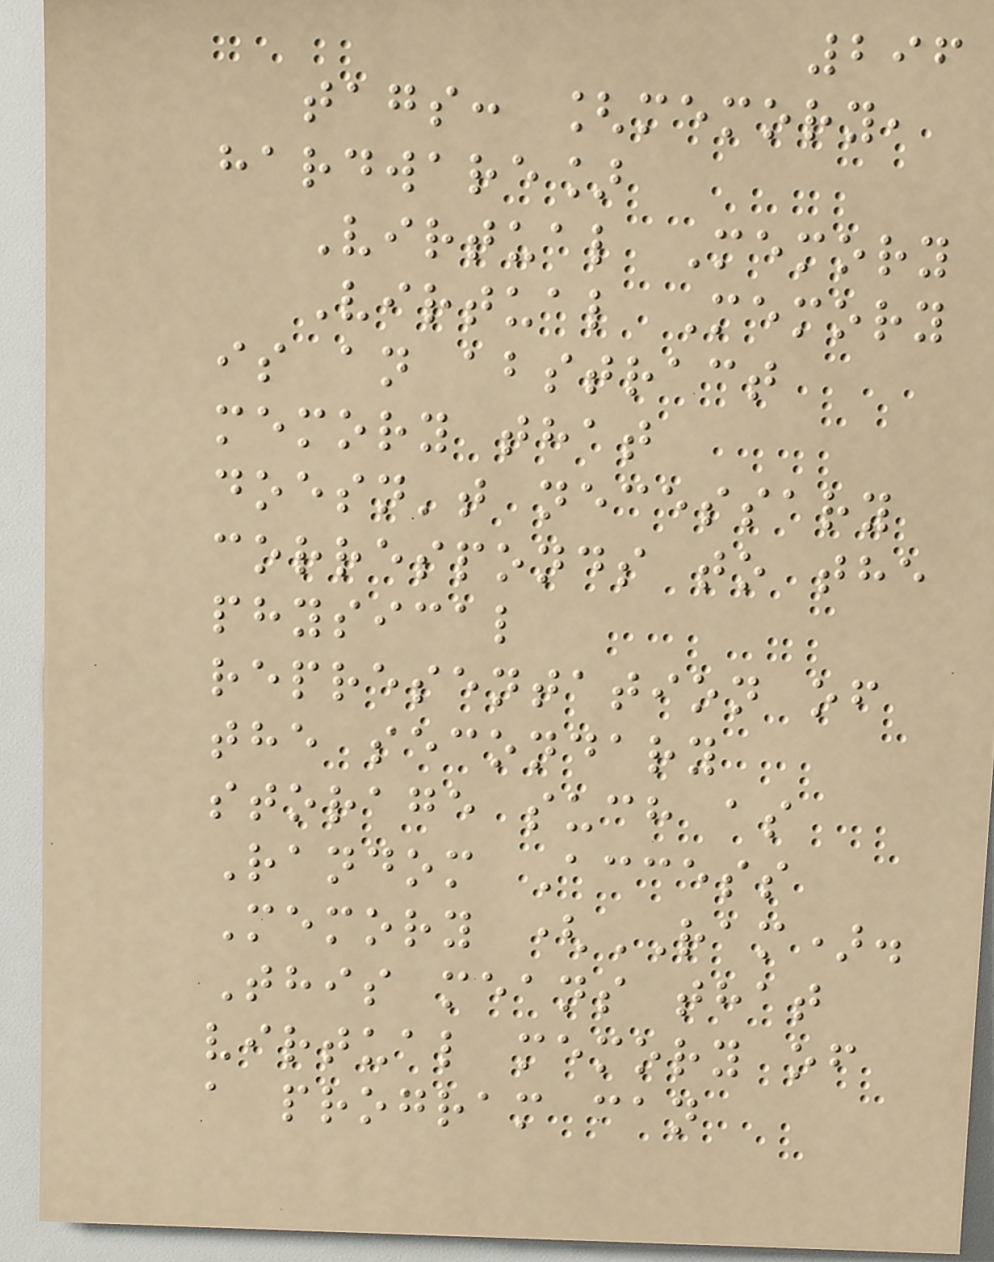296
tags: [memory,
hardware]
Virtual Memory
Virtual Memory
is an abstract
memory that
doesn't necessary
corresponds to the
physical
representation of
the secondary
storage such as
Random Access
Memory (RAM).
This means that
virtual memory of
a program can
